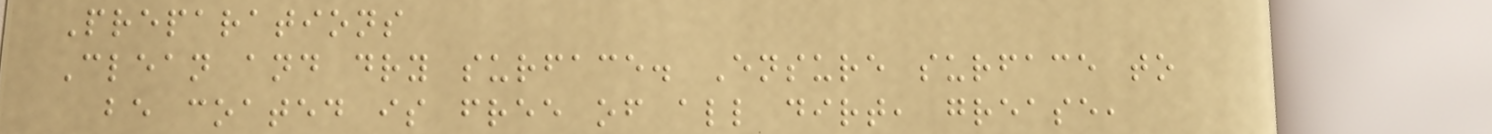Preparations
Clean and dry surface. Ensure surface to
be coated is free of all dirt, grease,
